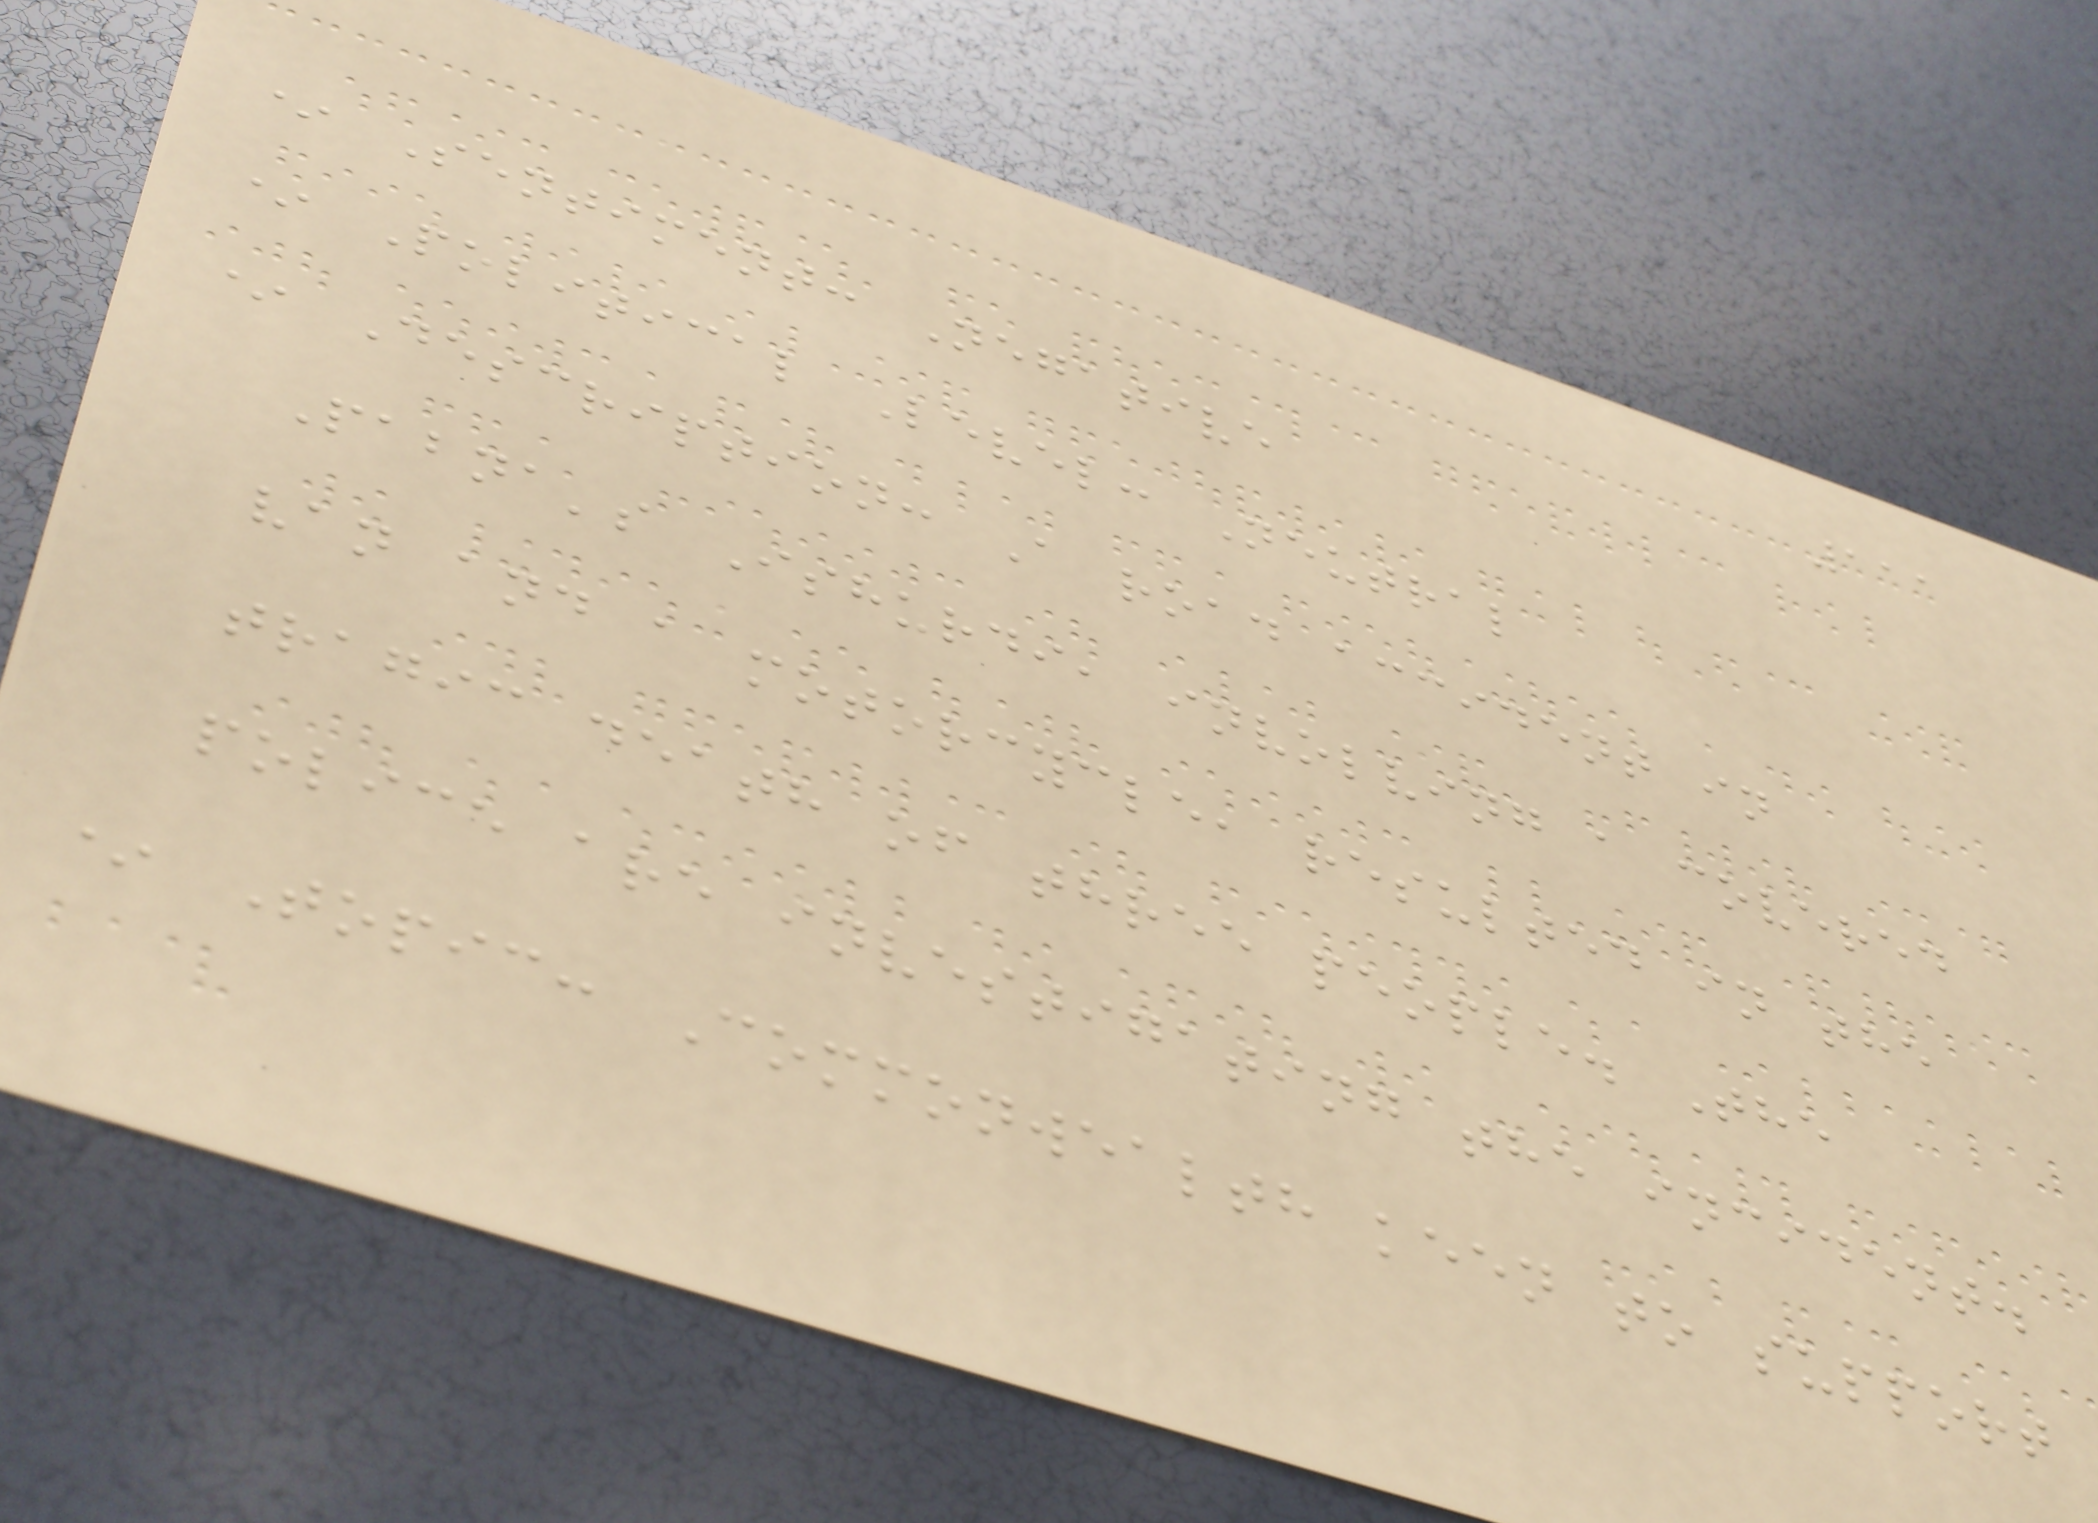111
* Sentiment: Negative
* Political Level: Neutral
* Description: A road accident in
Pabna's Ishurdi, involving a covered
van and a motorcycle, resulted in the
tragic death of three people. The
police are investigating the incident.
* Topic: Commonwealth keen to support
